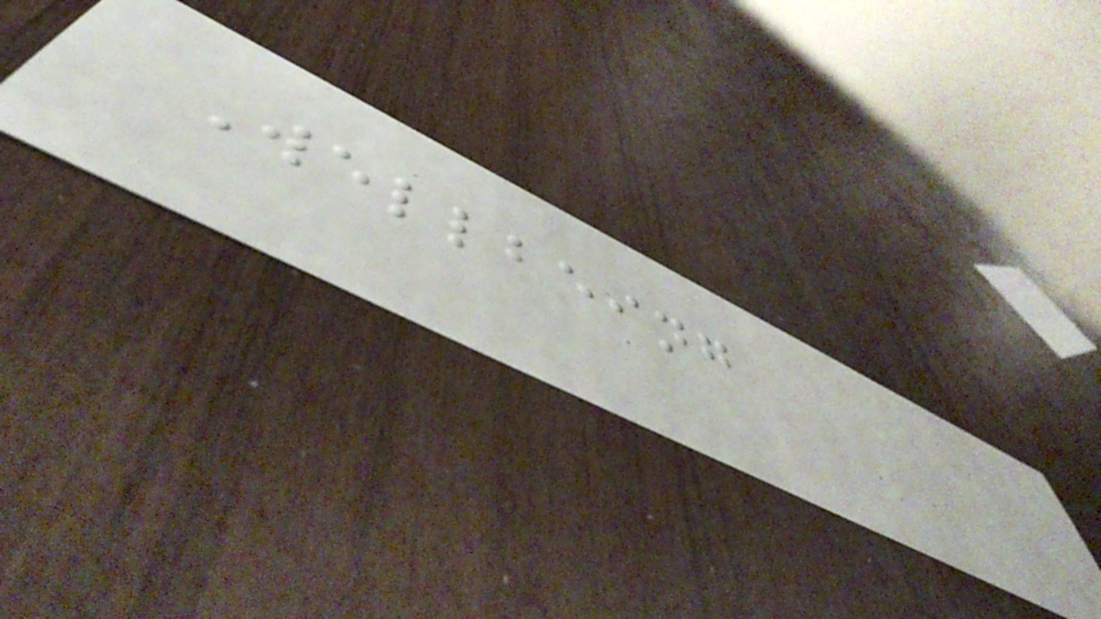Wellbeing
